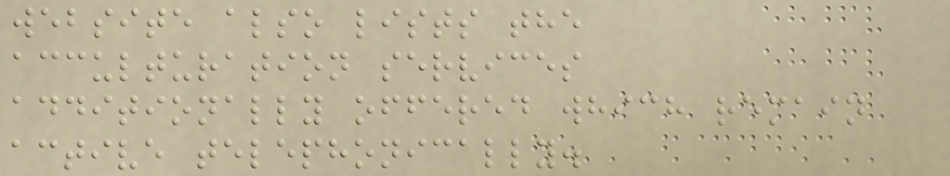website also lists the
acculturation services
additionally offered which remain
active telephonically.
